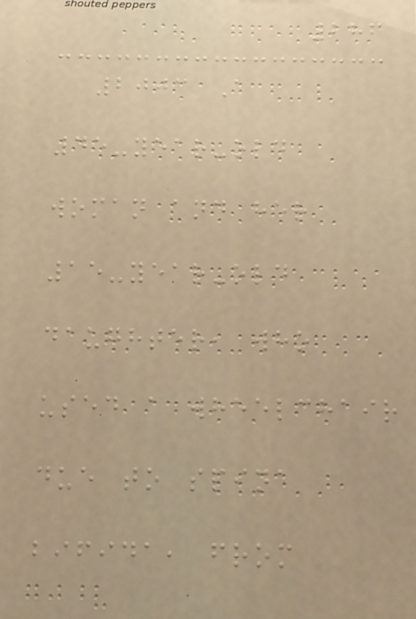286
2003 A
45-year-old
woman and her
15-year-old
daughter, who
used a wheelchair
due to spina
bifida, from
